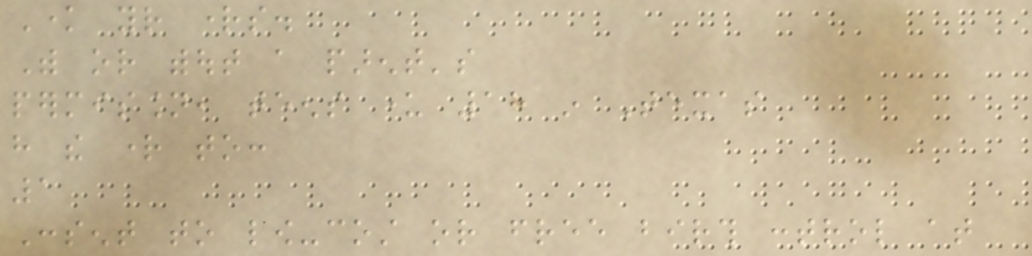Know your rights.
With or without a parent's
permission, teens under 18 in Texas
have the right to:
1
Consent to low-cost or free birth control at
